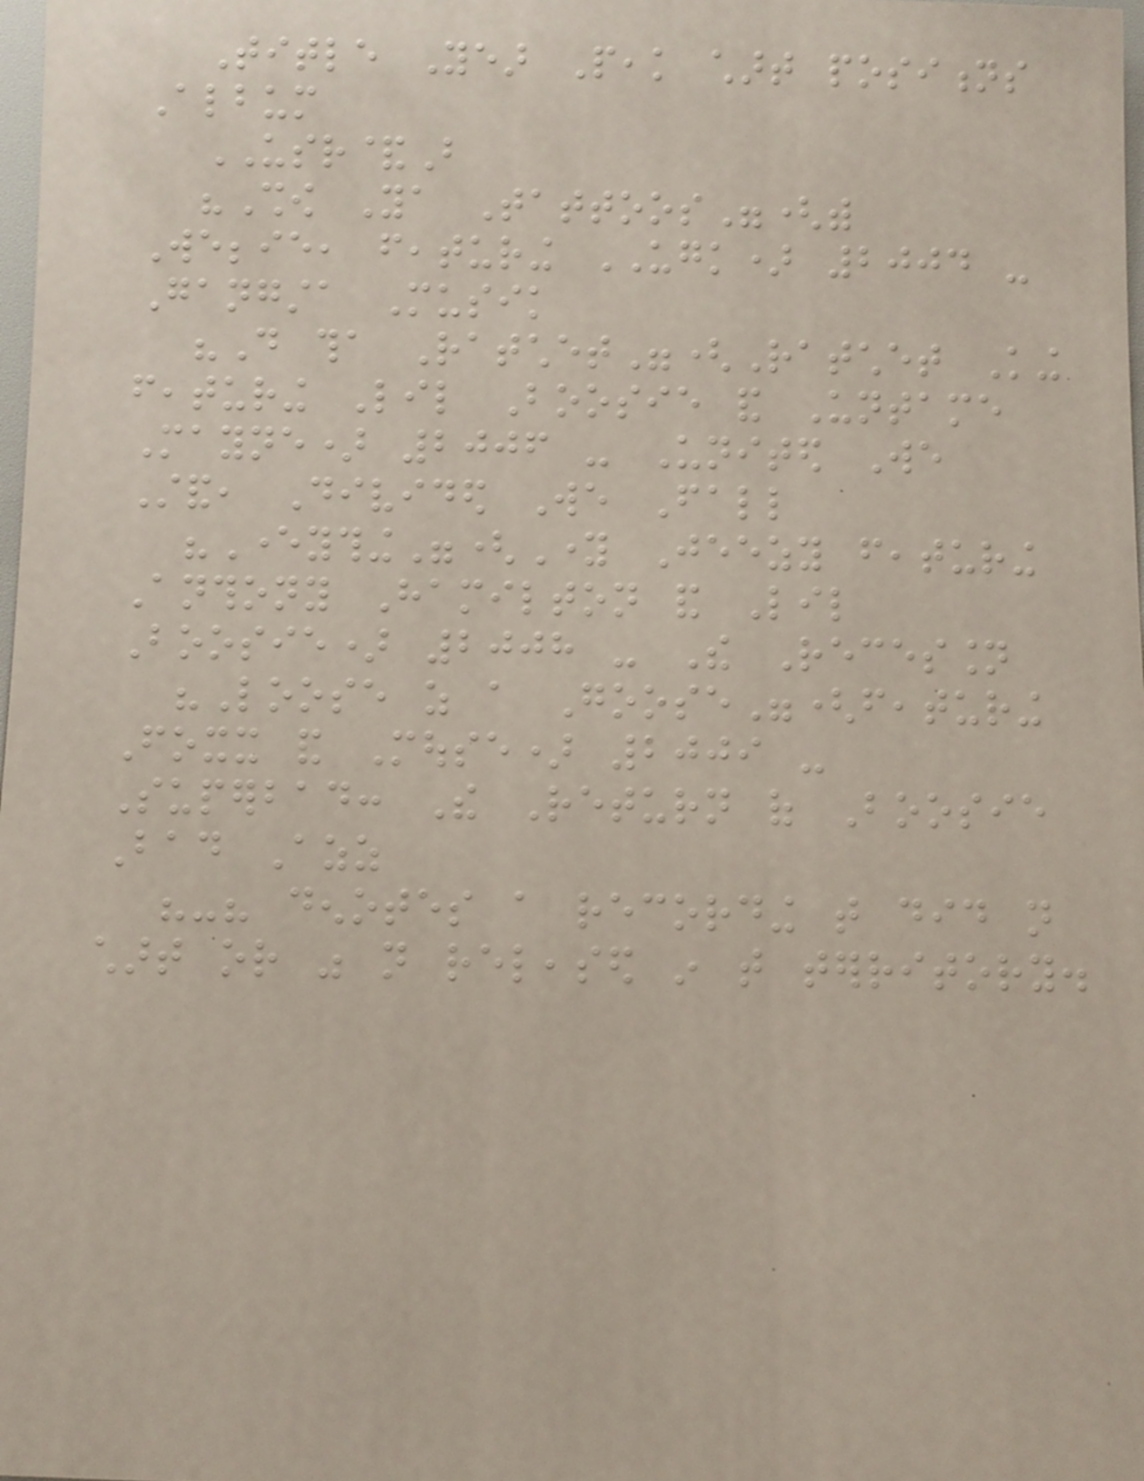Title Year Peak chart positions
Album
USR&B
"Show Ya Tattoos"(with
Webbie, featuring UGK) 2004 -
Gangsta Musik
"Do tha Ratchet"(Ratchet King
featuring Lil Boosie and Untame
Mayne) 2006 - United We
Stand, Divided We Fall
"Everything"(Young Jeezy featuring
Anthony Hamilton and Lil
Boosie) 2008 - The Recession
"Loose as a Goose"(featuring
Foxx and Mouse) 2009 -
Superbad: The Return of Boosie
Bad Azz
"-" denotes a recording that did not
chart or was not released in that territory.
